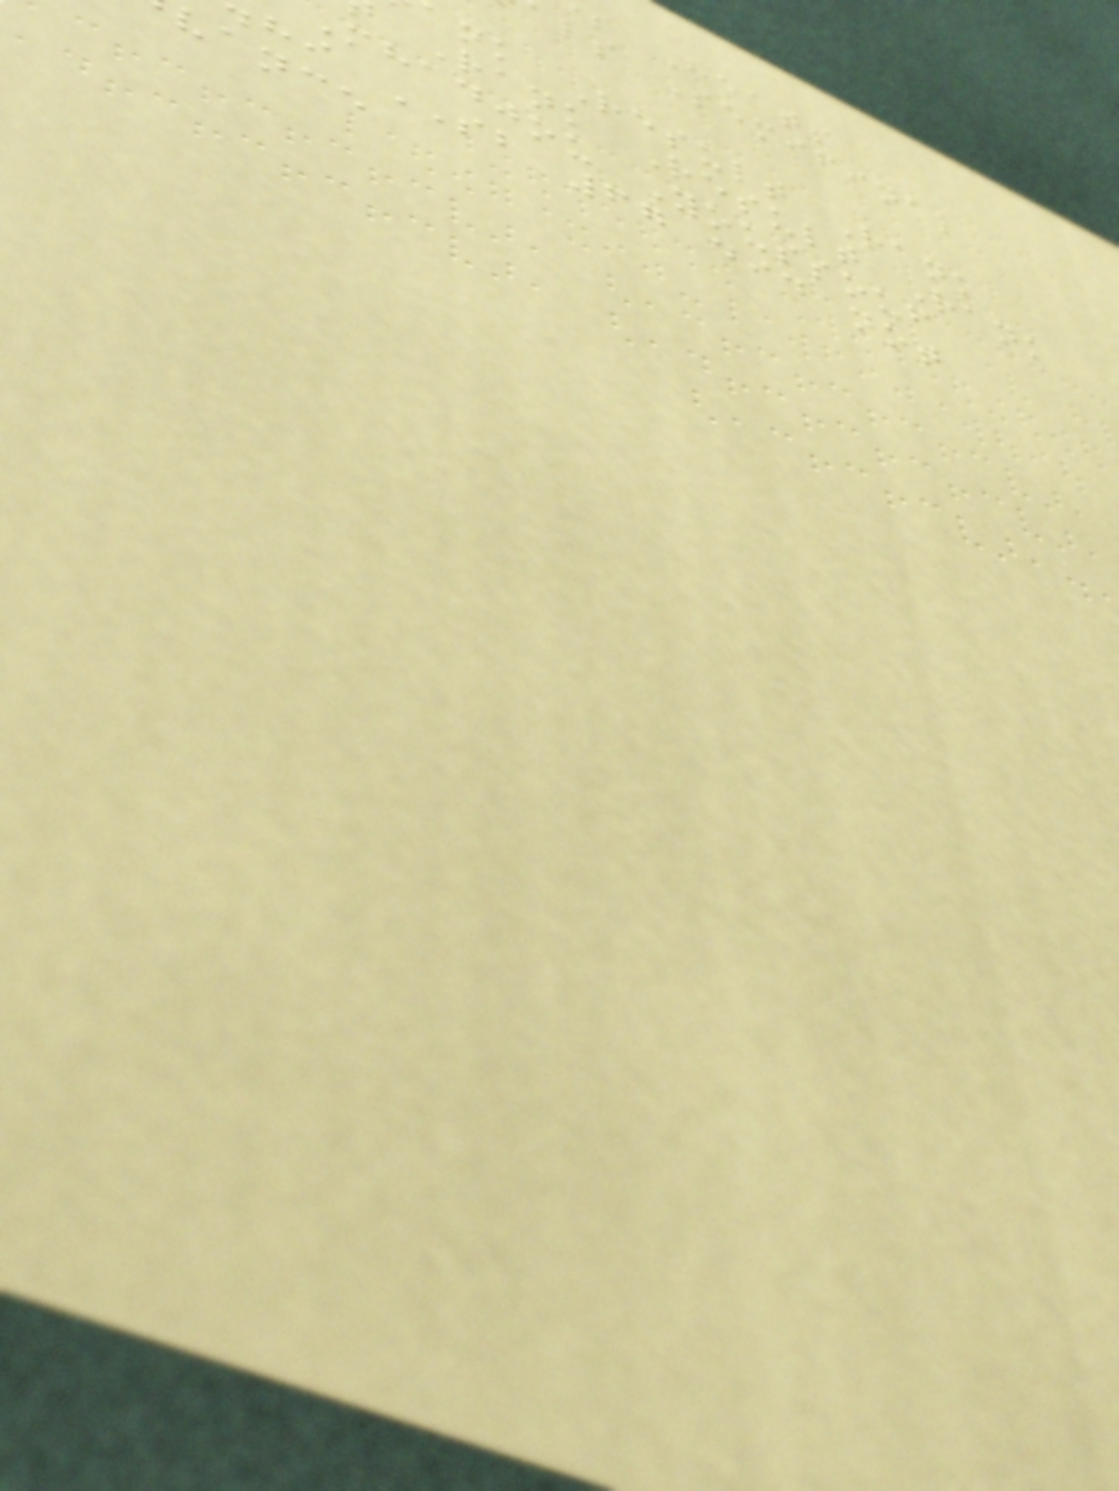s Heats
ls Semifinal
nk Result Rank
Rank Result Rank
Mhadjou Youssouf
hi SB 67 did not
vance
